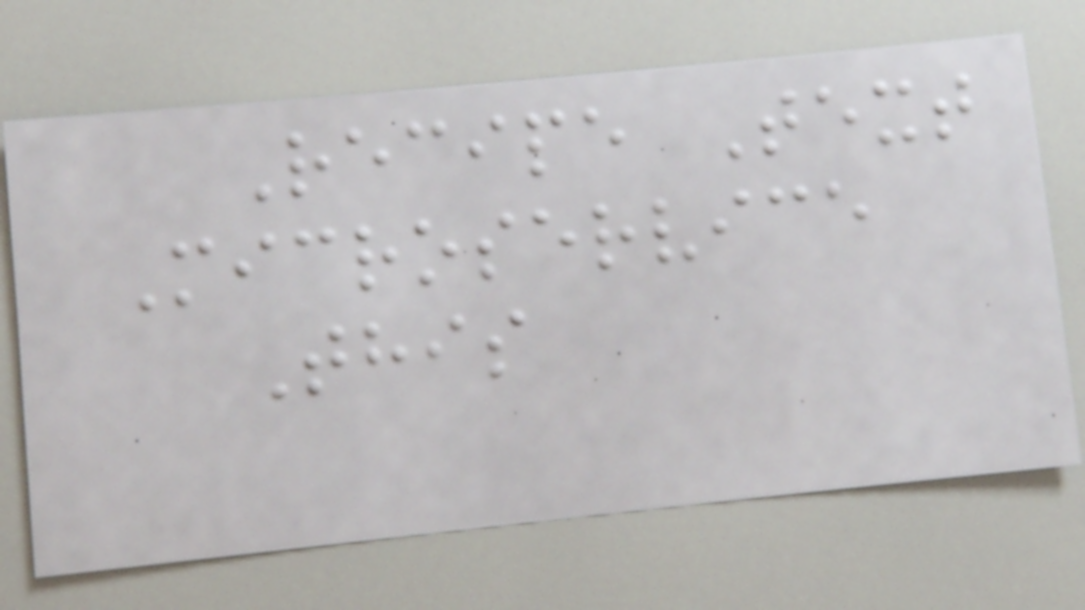Recipe Text
Microservice
This
